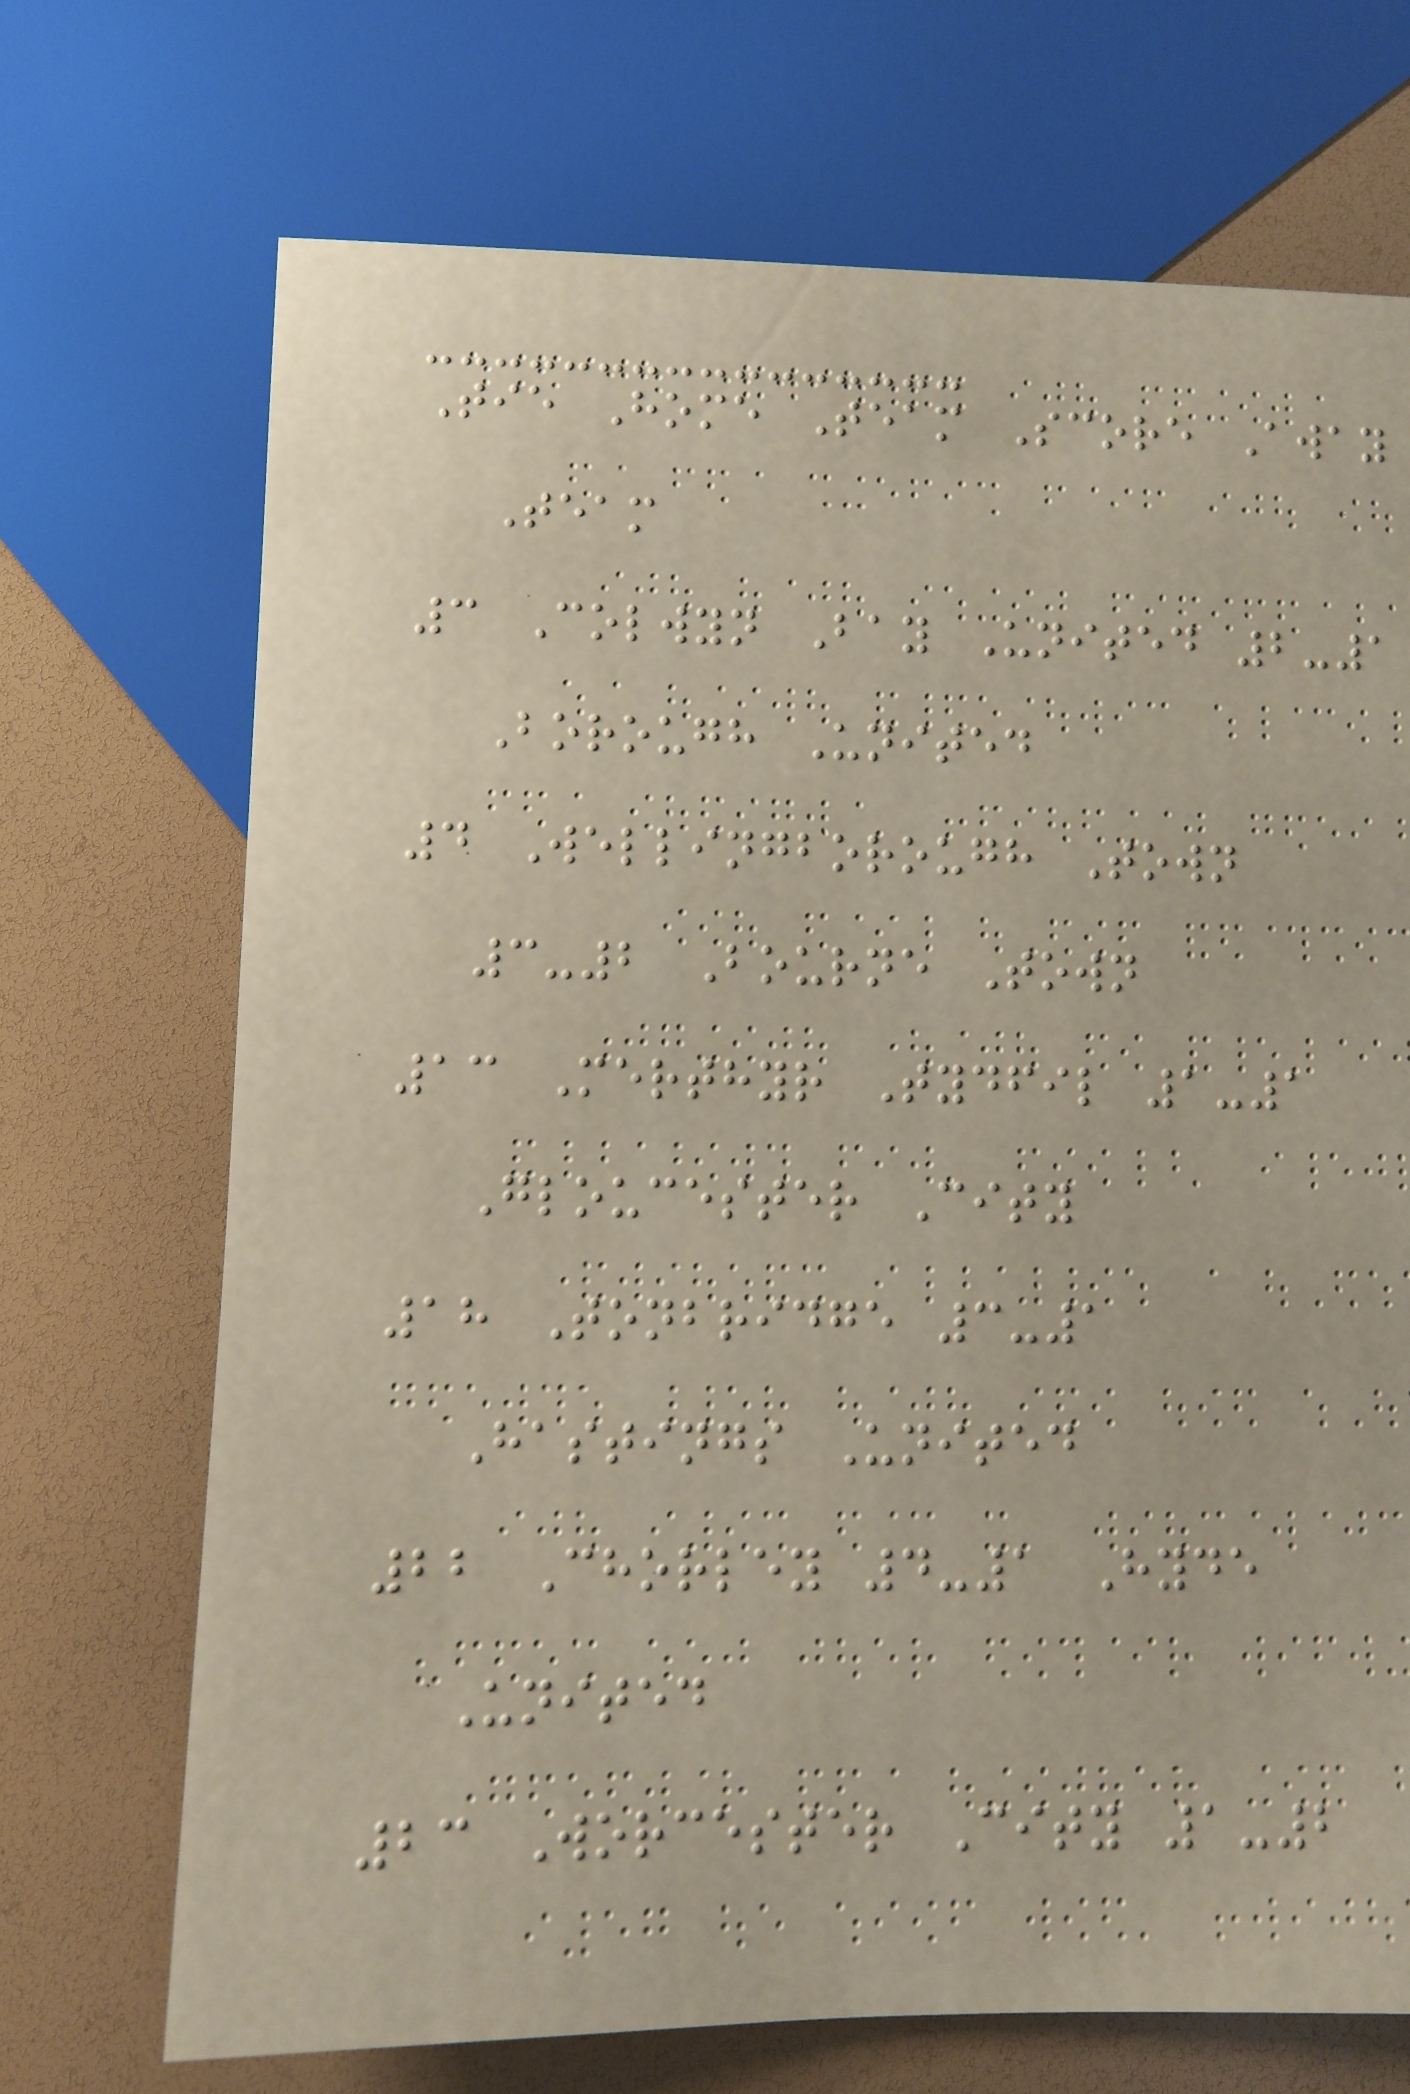Tie Home Team Score Away
Team
3 Colwyn Bay United 2-1
Borough United
4 Wellingborough Town
3-2 Bourne Town
13 Merthyr Tydfil 1-1
Gloucester City
18 Tonbridge 3-1
Hastings United
22 Chorley 4-1 Hyde
United
23 Worcester City 1-2
